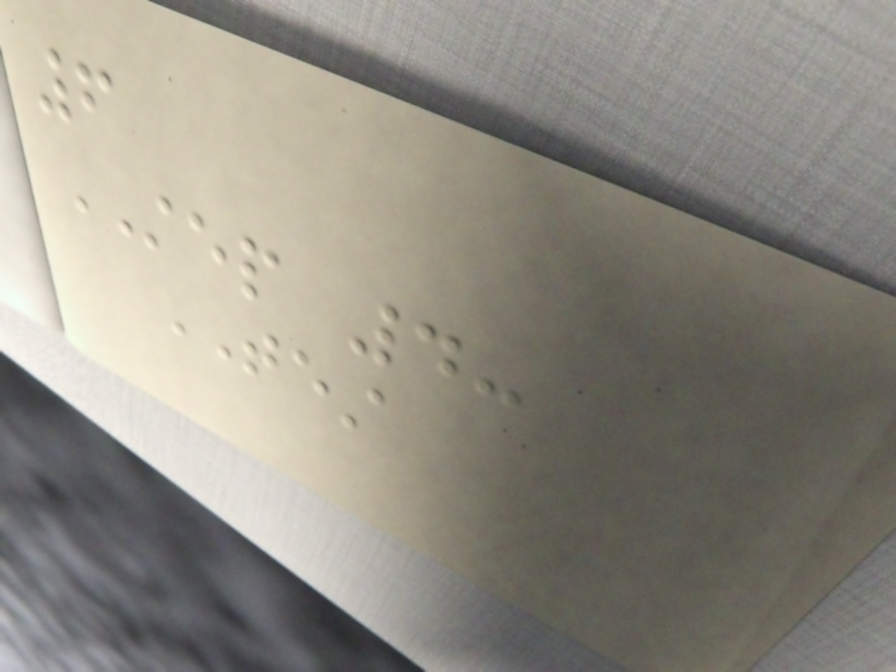6
STEP 4:
TEST
